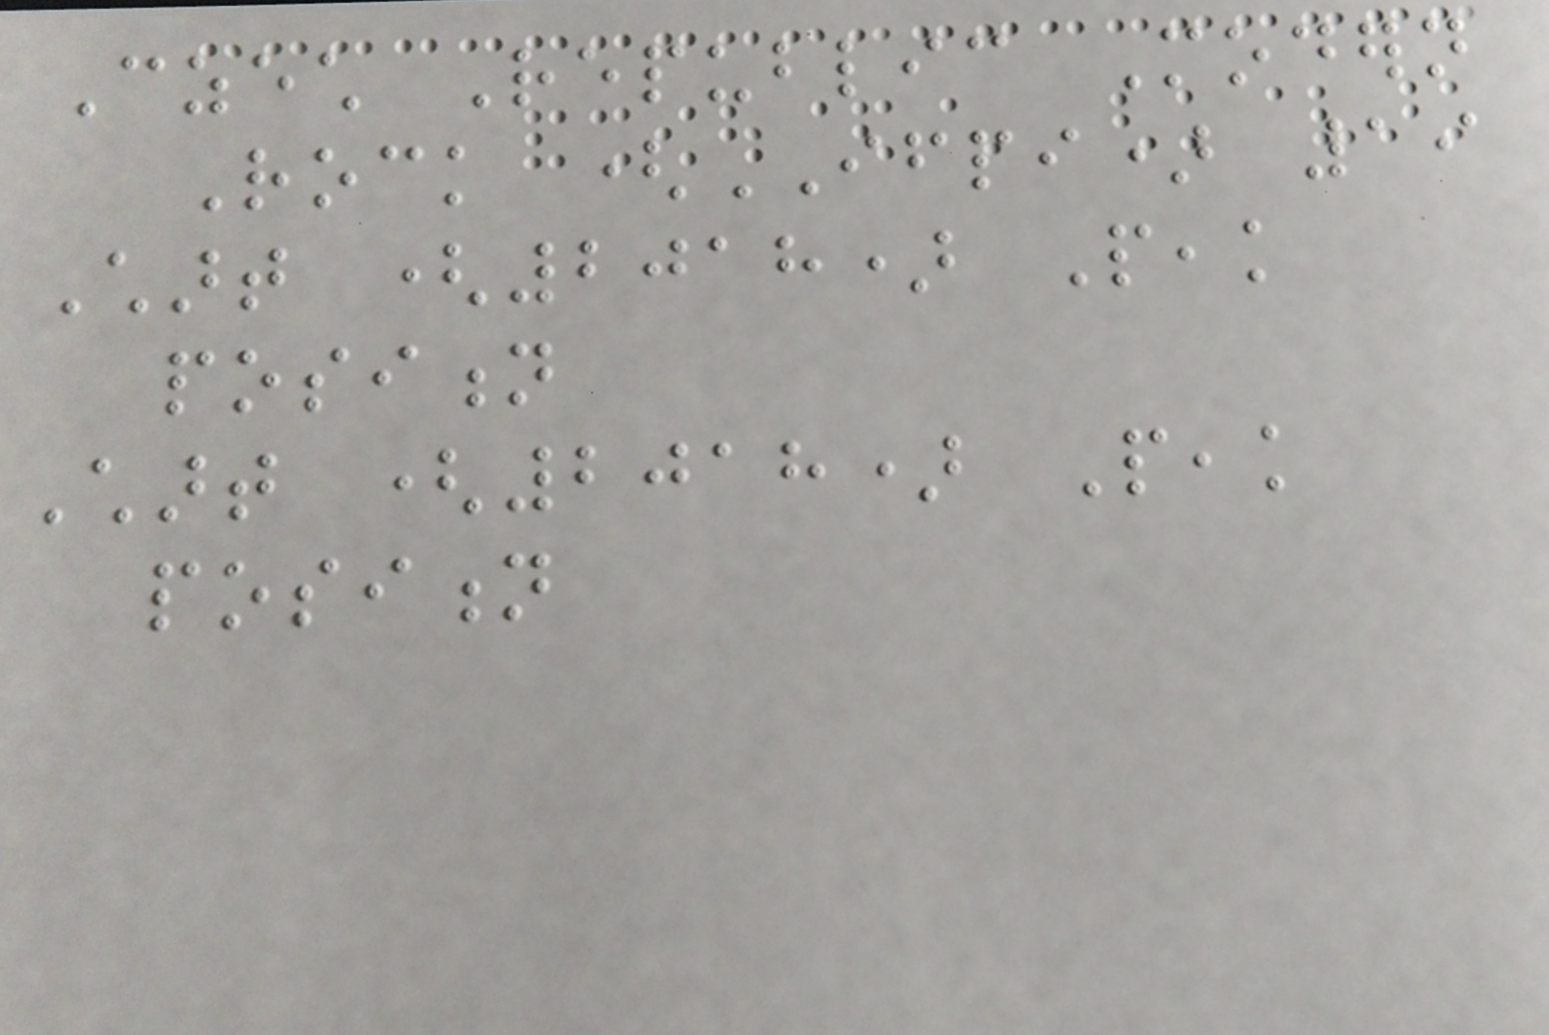Czech Republic Modern
Rock (IFPI) 19
Chart (2018) Peak
position
Chart (2018) Peak
position
